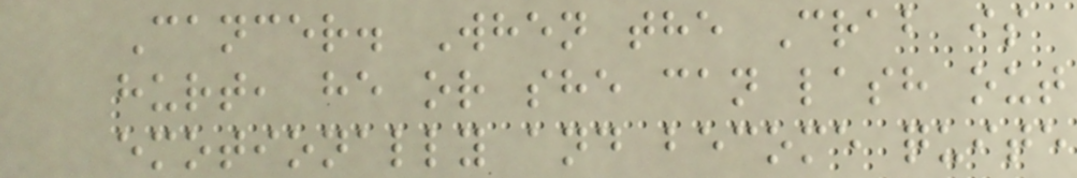Cancer. When the Crab is
hurt, he or she can lash out
emotionally and become quite
